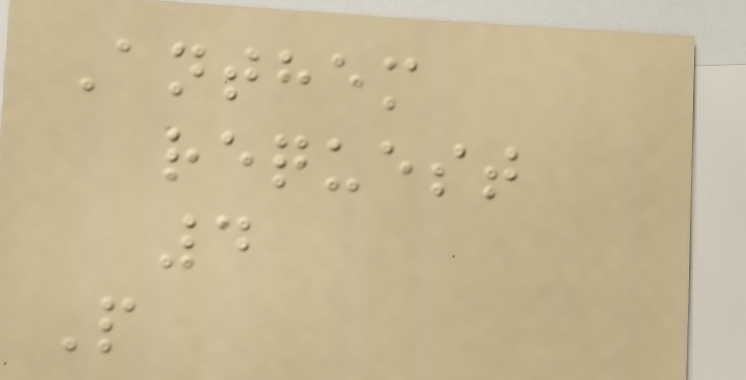Anthem
request
4
P
